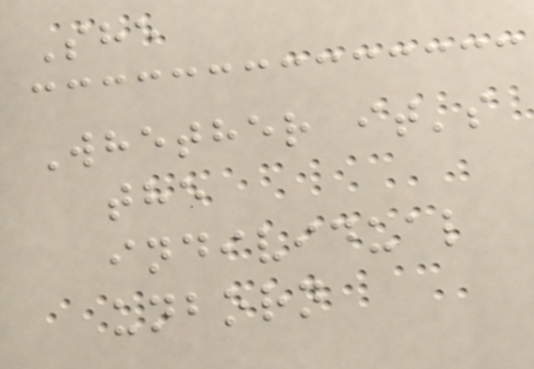She
Whether it's
the
individual
unborn
